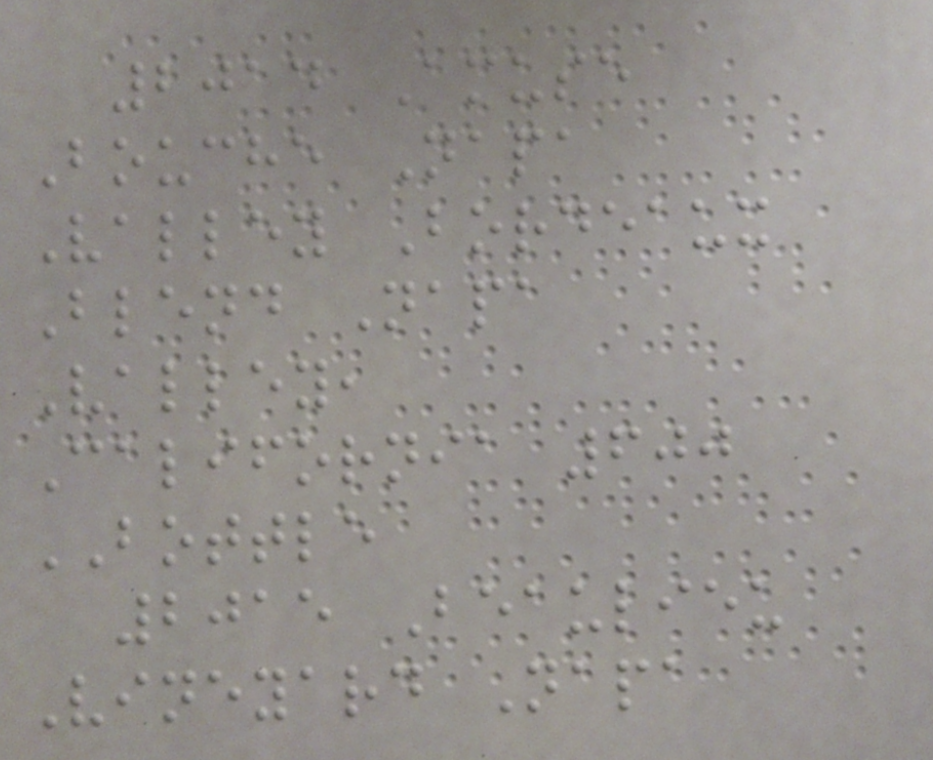2014 Amuse
Bouche Napa
Valley Bordeaux
Blend Napa
Valley,
California 600
BOTTLE
2015 Beaulieu
Vineyard Napa
